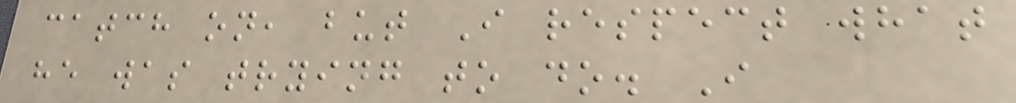catch on, but I respect what
he was trying to do. I
